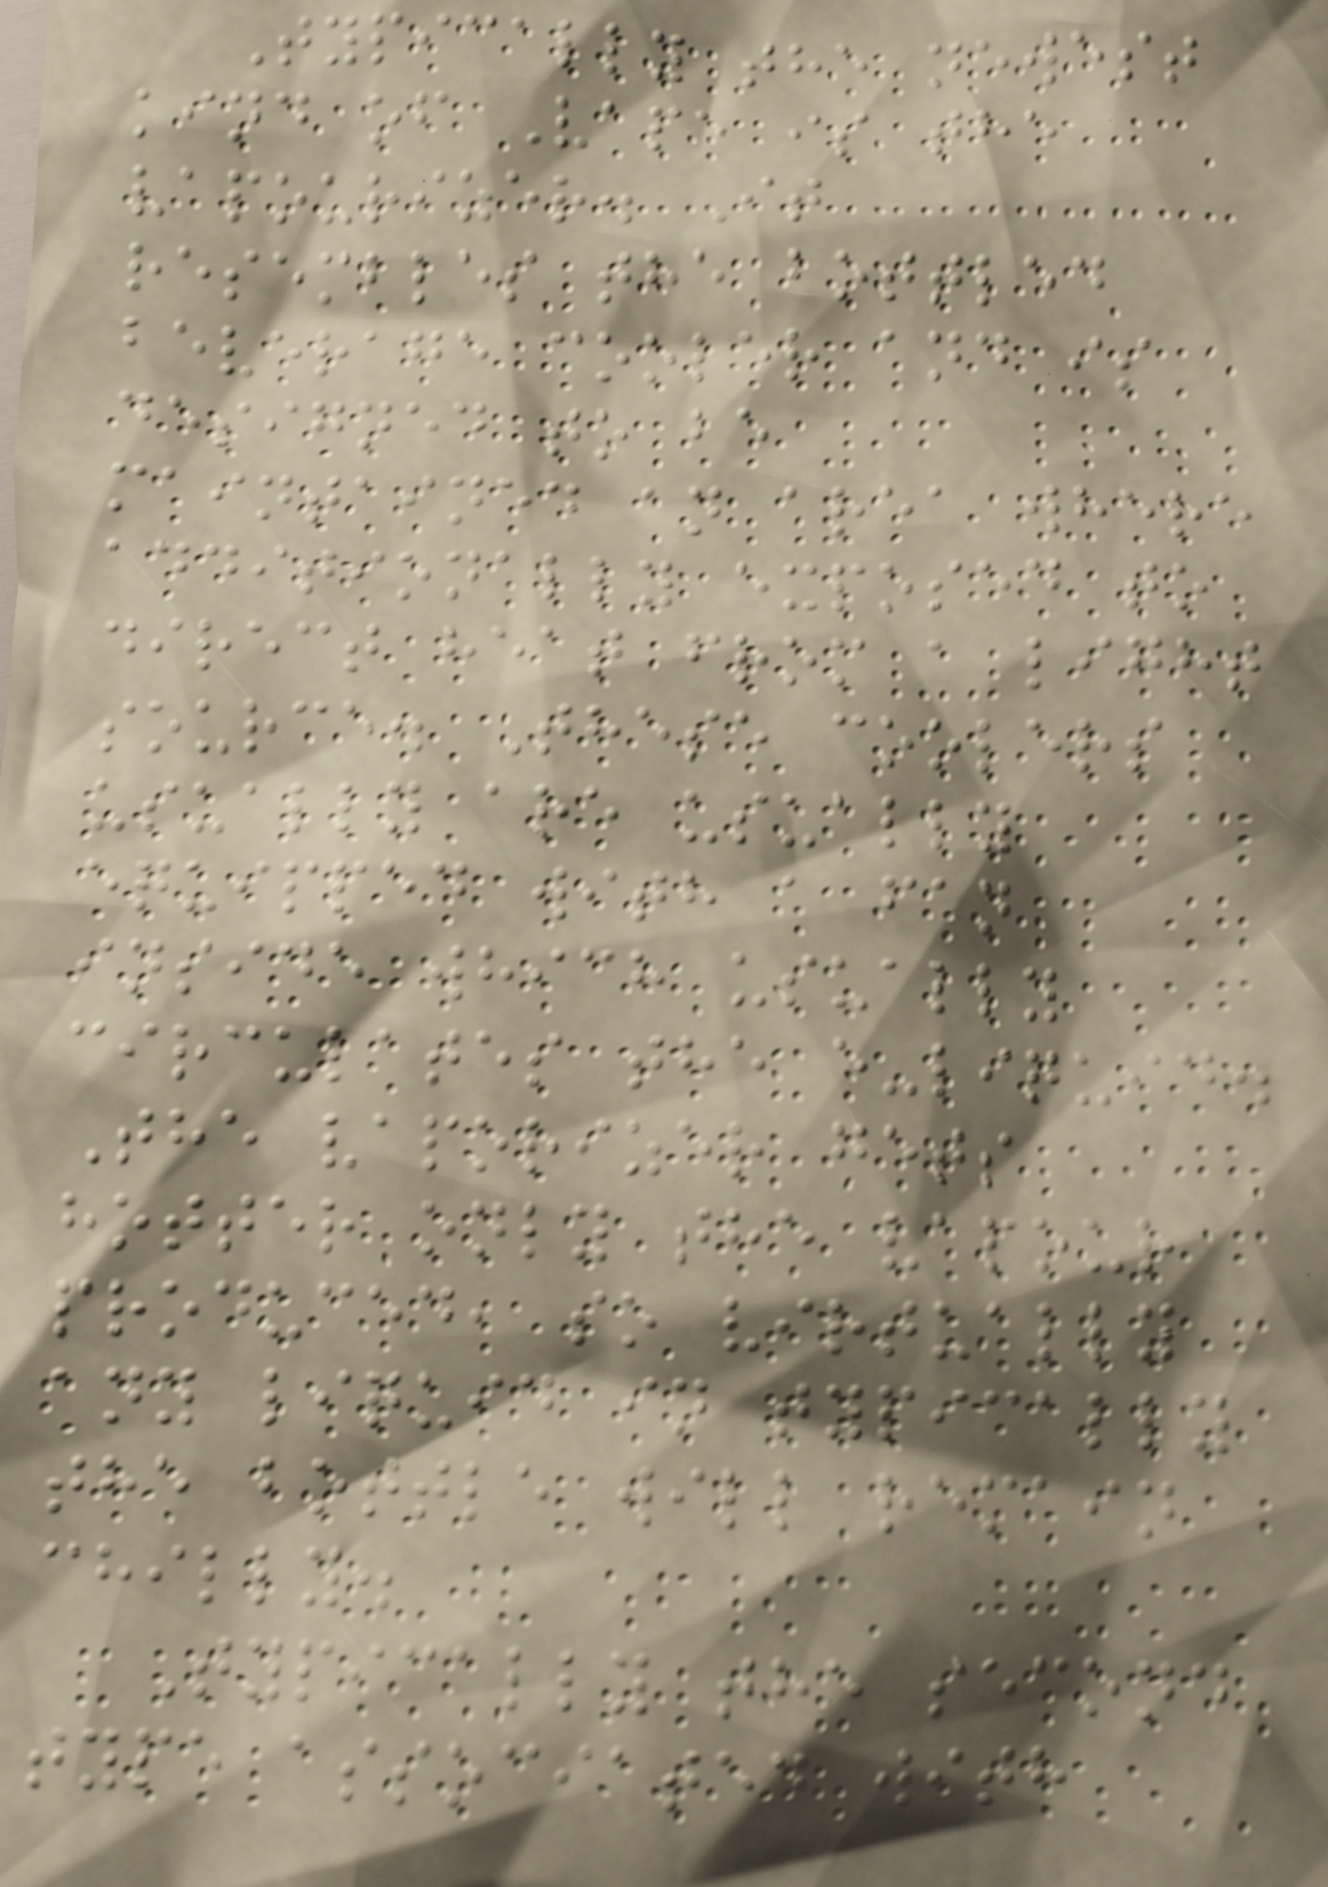Typically the newest
kind of Vape is the
vapourizer. It
resembles the bottled
beverage cooler and is
designed to be
maintained an area where
additionally exposed to
direct heat from a light
source. These coolers
usually are usually
equipped with a fan
inside which usually
circulates the e-liquid.
The vaporizer gets
hotter only the vapour
produced, so virtually
any liquid in typically
the bottle will remain
chilly.
Typically the second
type associated with
